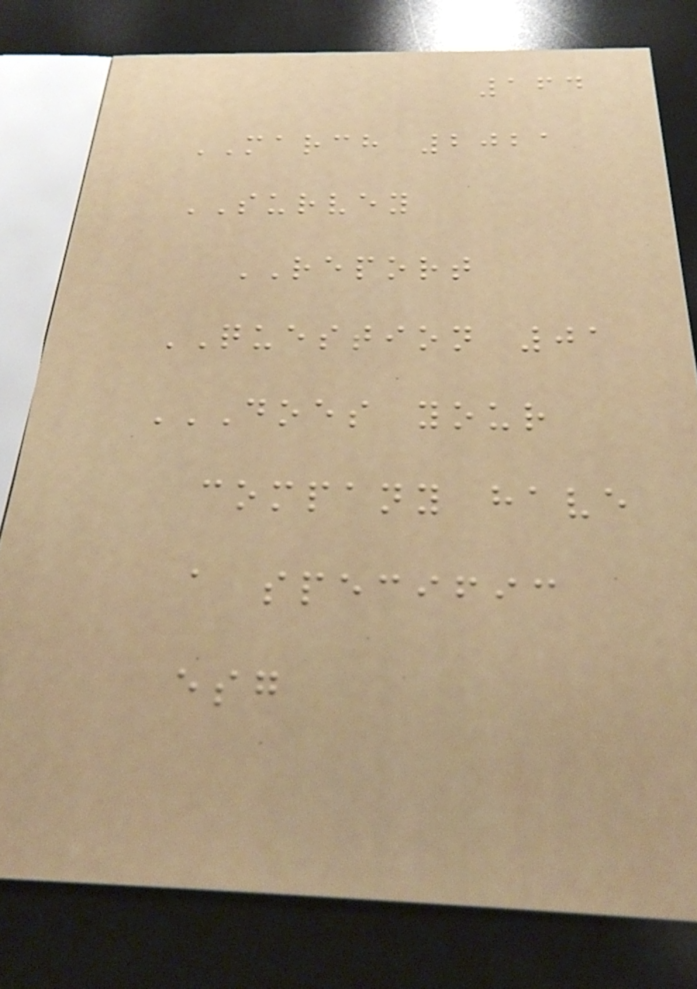164
MARCH 2021
SURVEY
REPORT
QUESTION 01
DOES YOUR
COMPANY HAVE
A SPECIFIC
ESG
